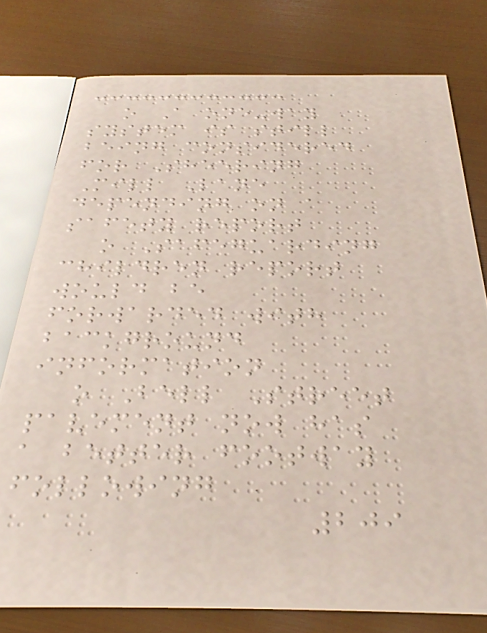o A one-way
system is still
being considered
for Sheering
Mill Lane
depending on a
safety report
o Safeguarding
children report
would be
forwarded with
background
information
o Bell Street
pavement now has
a better footway
following
209
